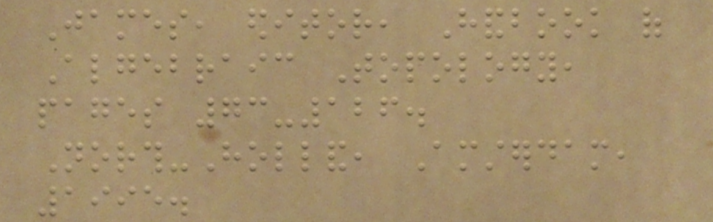James, editor, Handbook of
Algebraic Topology,
pages 73-126.
North-Holland, Amsterdam,
1995.
